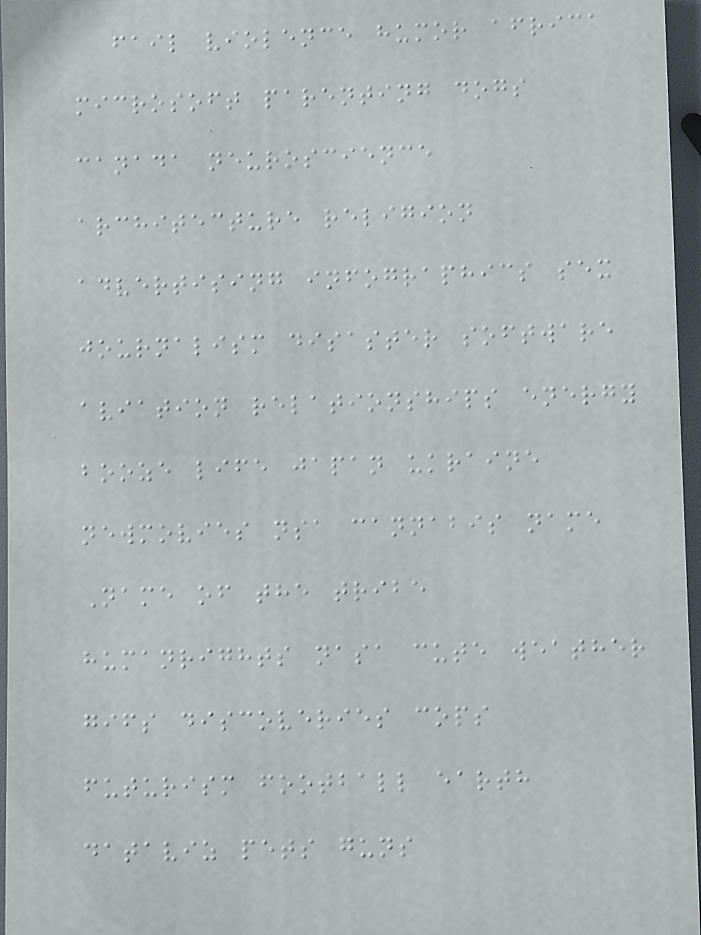fail violence humor africa
microsoft parenting dogs
canada neuroscience
architecture religion
advertising infographics sex
journalism disaster software
aviation relationships energy
booze life japan ukraine
newmovies nsa cannabis name
Name of the tribe
humanrights nasa cute weather
gifs discoveries cops
futurism football earth
dataviz pets guns
